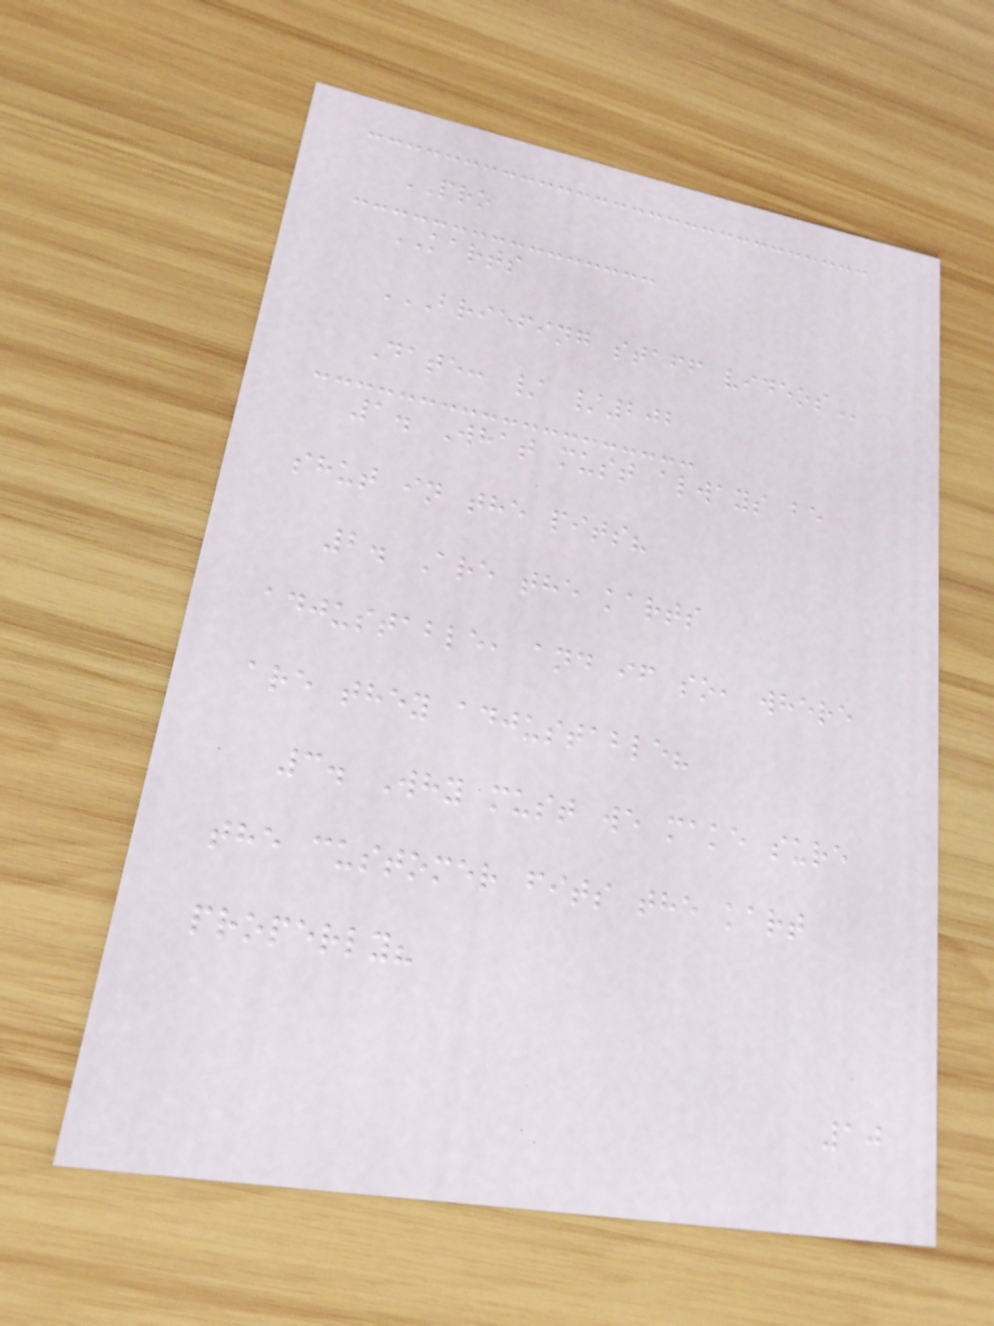PRO
KARTS
BRIEFING STAFF VIDEOS
Date: / /202
1. What must always be
shut in the pits?
2. Are the karts
adjustable, and if so, where
are they adjustable?
3. Why must we make sure
the customer fits the kart
properly?
10
